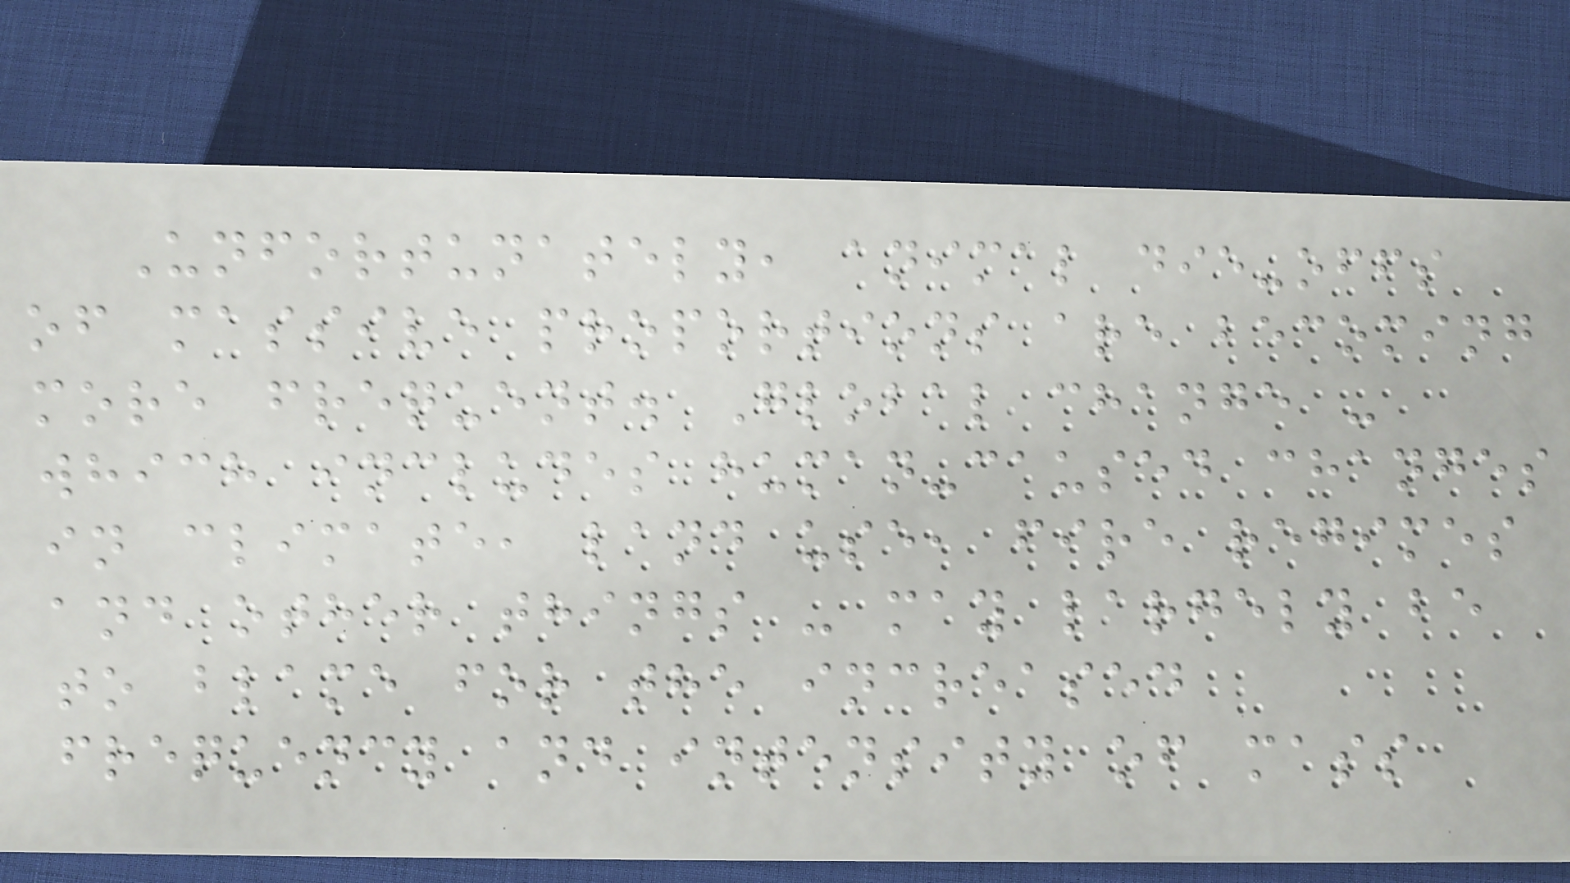Unfortunately, animal die-offs
of massive proportions are becoming
more frequent. Global change -
which includes human-caused changes
in climate, land use, fire regimes
and other things - may largely be
to blame for the increased
frequency and intensity of mass
